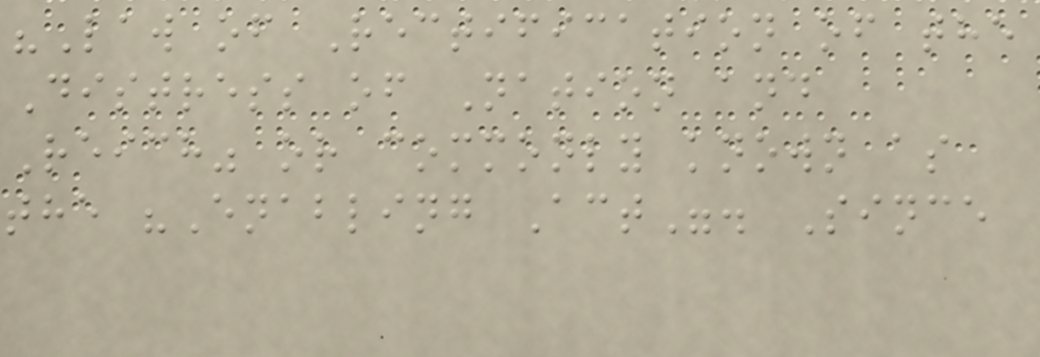"Law of Rectification of the
Distress of Nation and
Reich" or commonly known as
the "Enabling Act". Since
